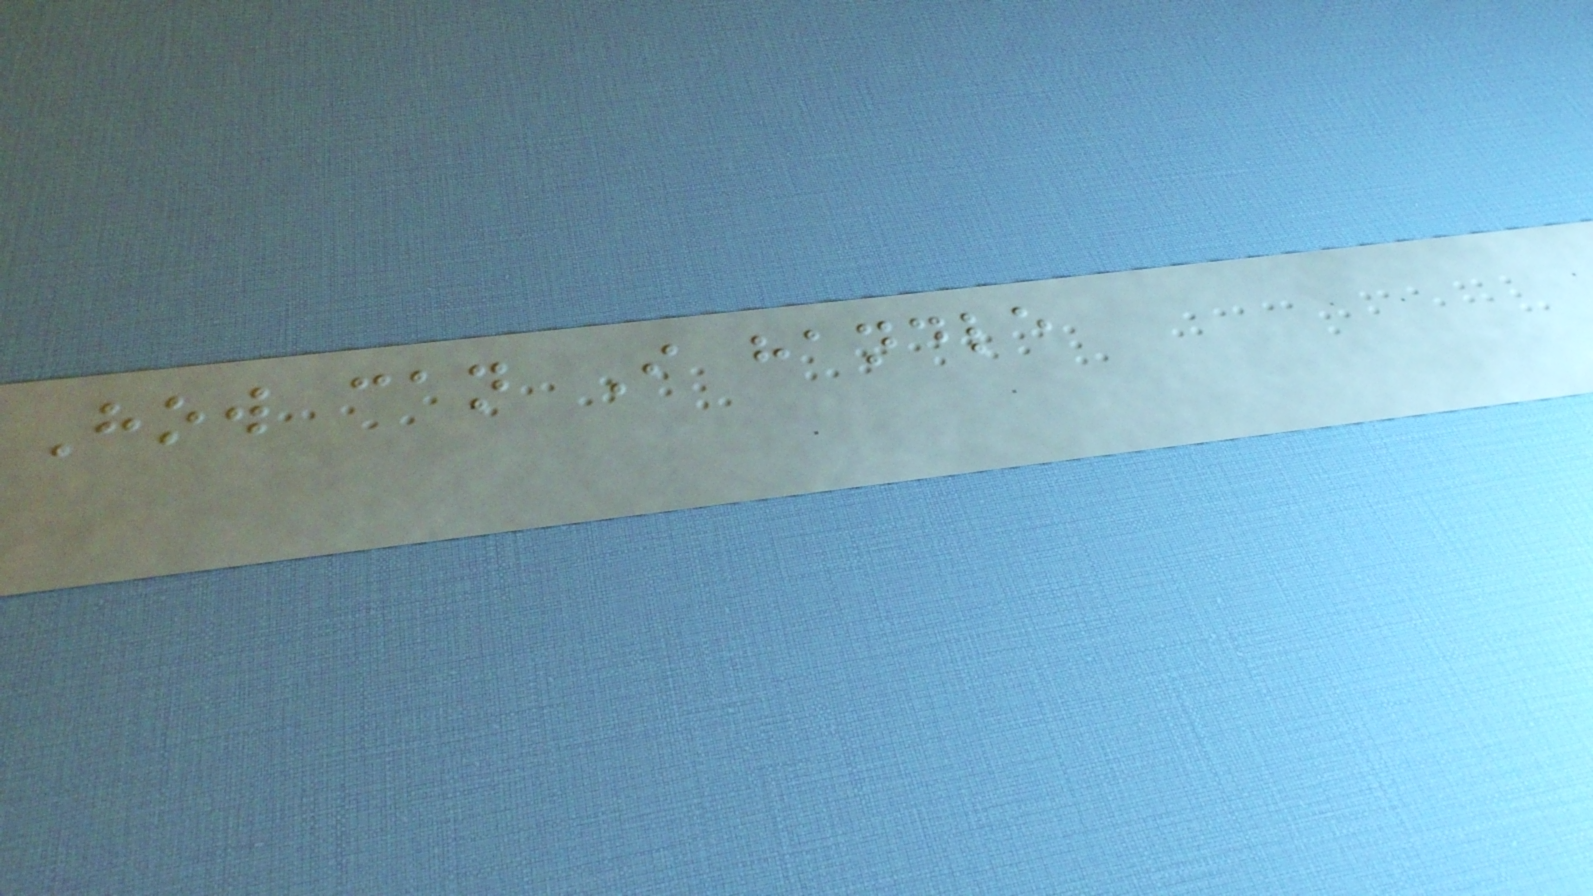How can I handle
